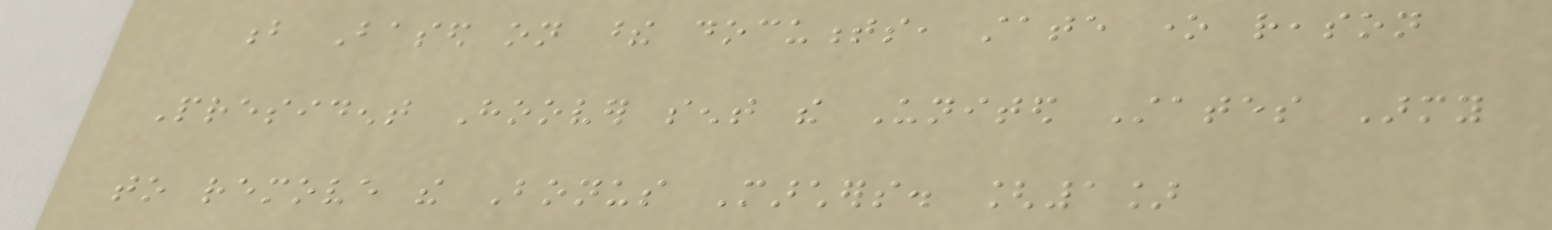b Based on these documents, state one reason
President Hoover sent the United States Army
to remove the Bonus Marchers. [1]
